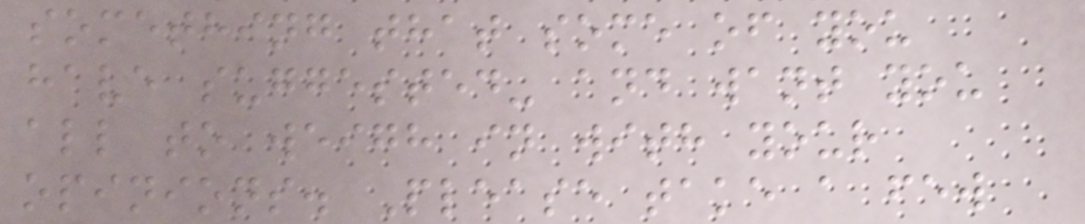something that some of you
have suggested- and want you
all to weigh in with your
opinions. Please take a few
